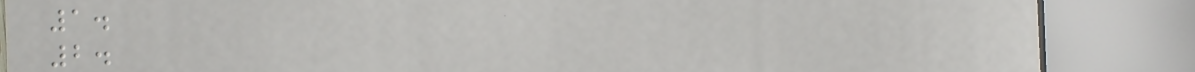1.
2.
